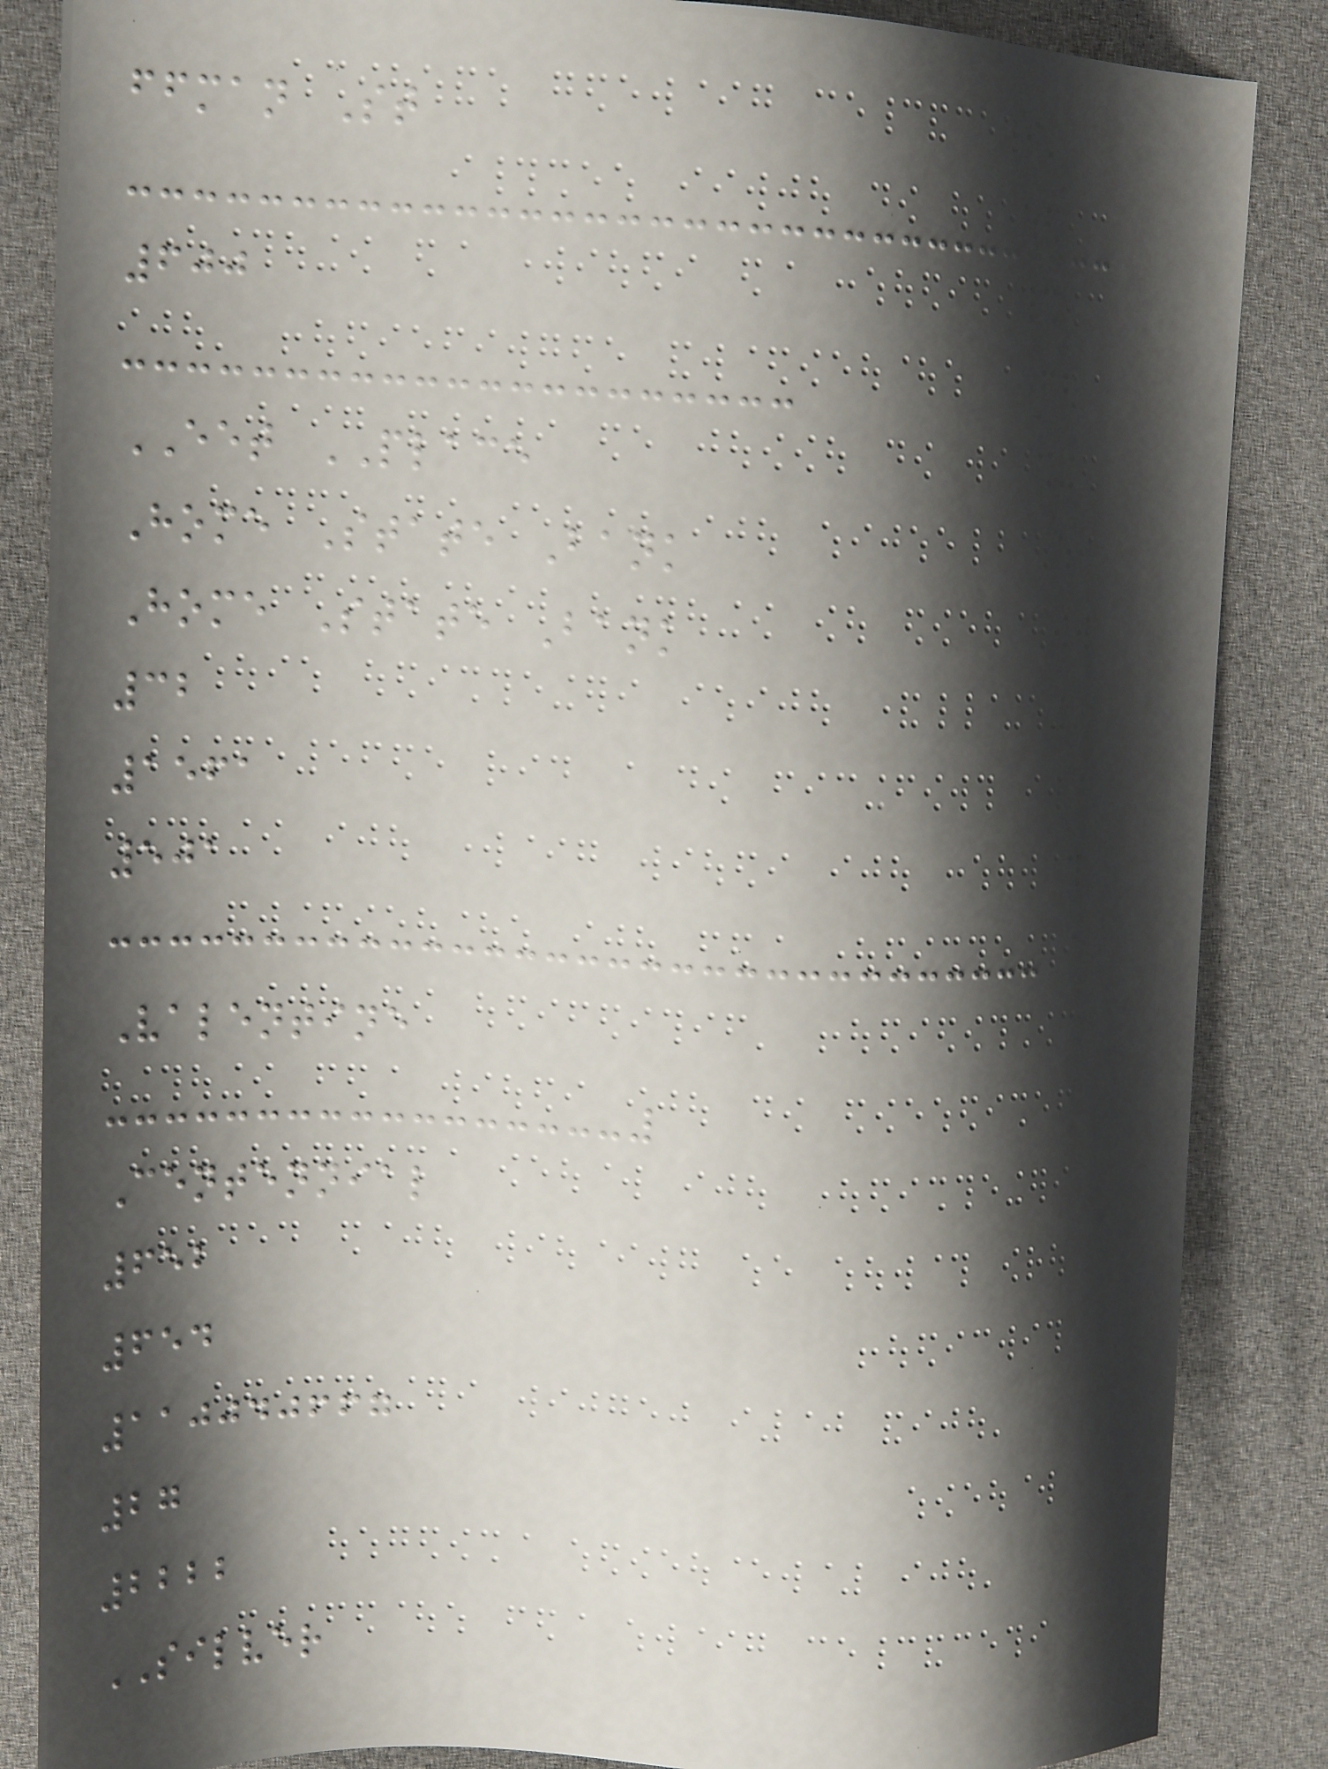ffman St
600
EET PLACE
Home State Bank
Home State Bank
32
1561
501
Valentine
Centennial
652
654
110040667
27
2222
SILVER
